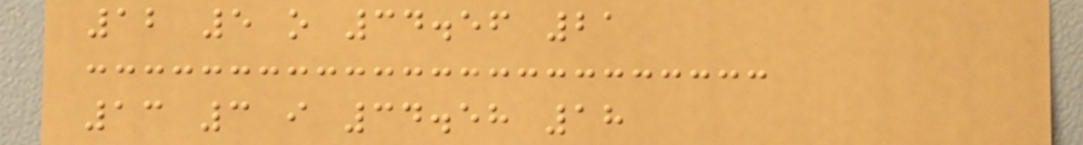12 5 o 34.56 21
13 3 i 34.58 18
